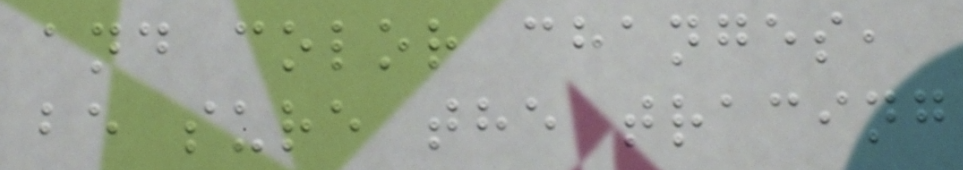and color changes,
be sure the tracing
